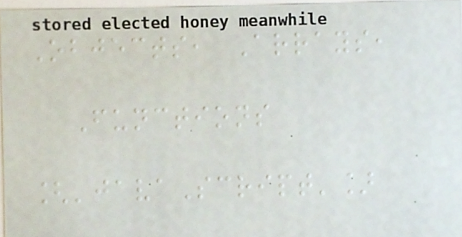Objects, Arrays,
Functions
['javaScript']
